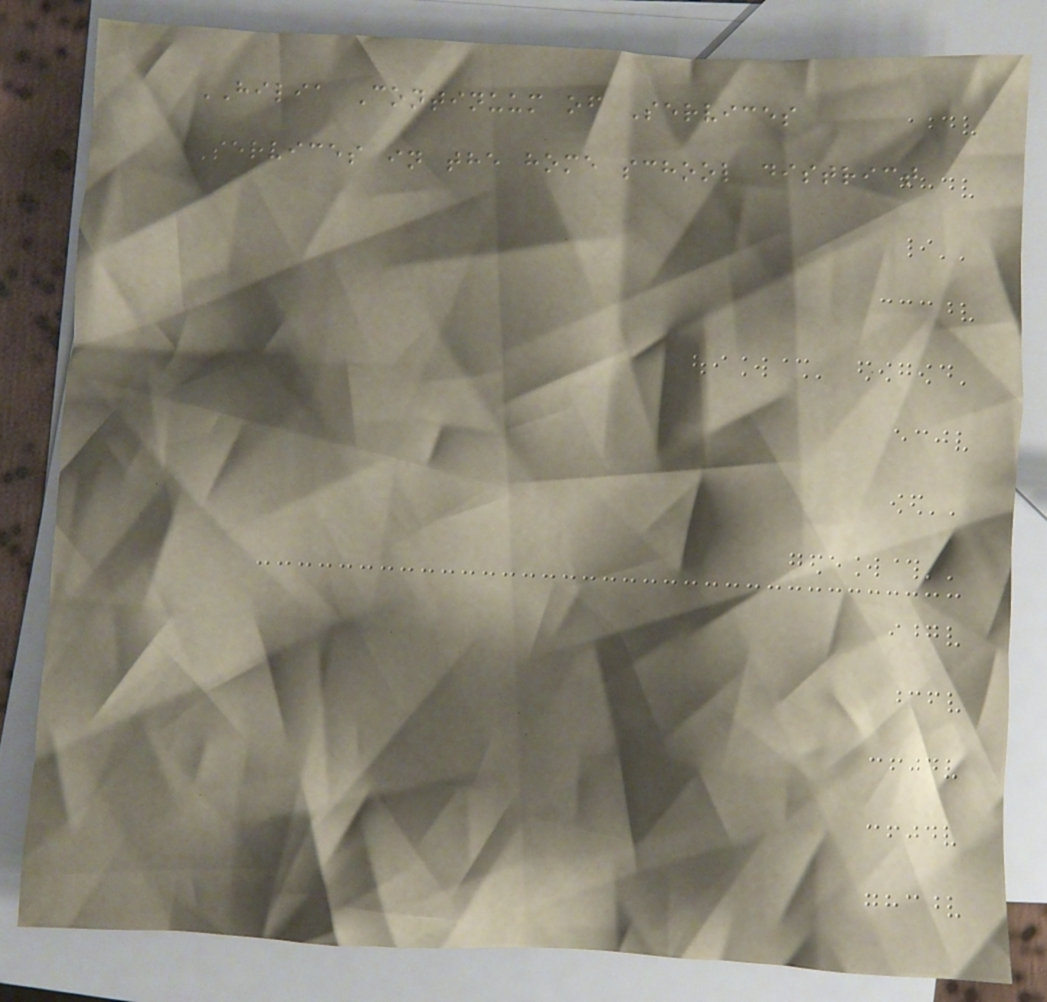HILIA Continuum of Services
Services in the home school district
